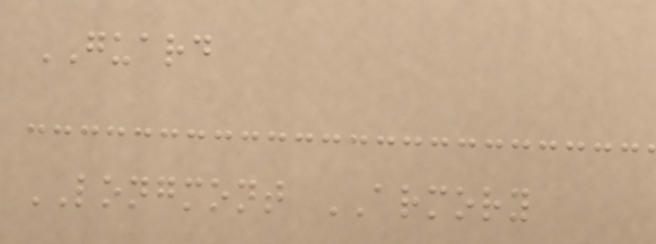GUARD
LONGMONT ARMORY
